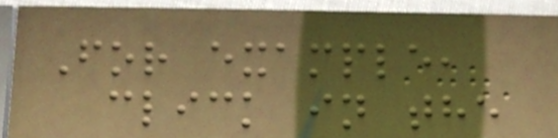For example,
click in the
